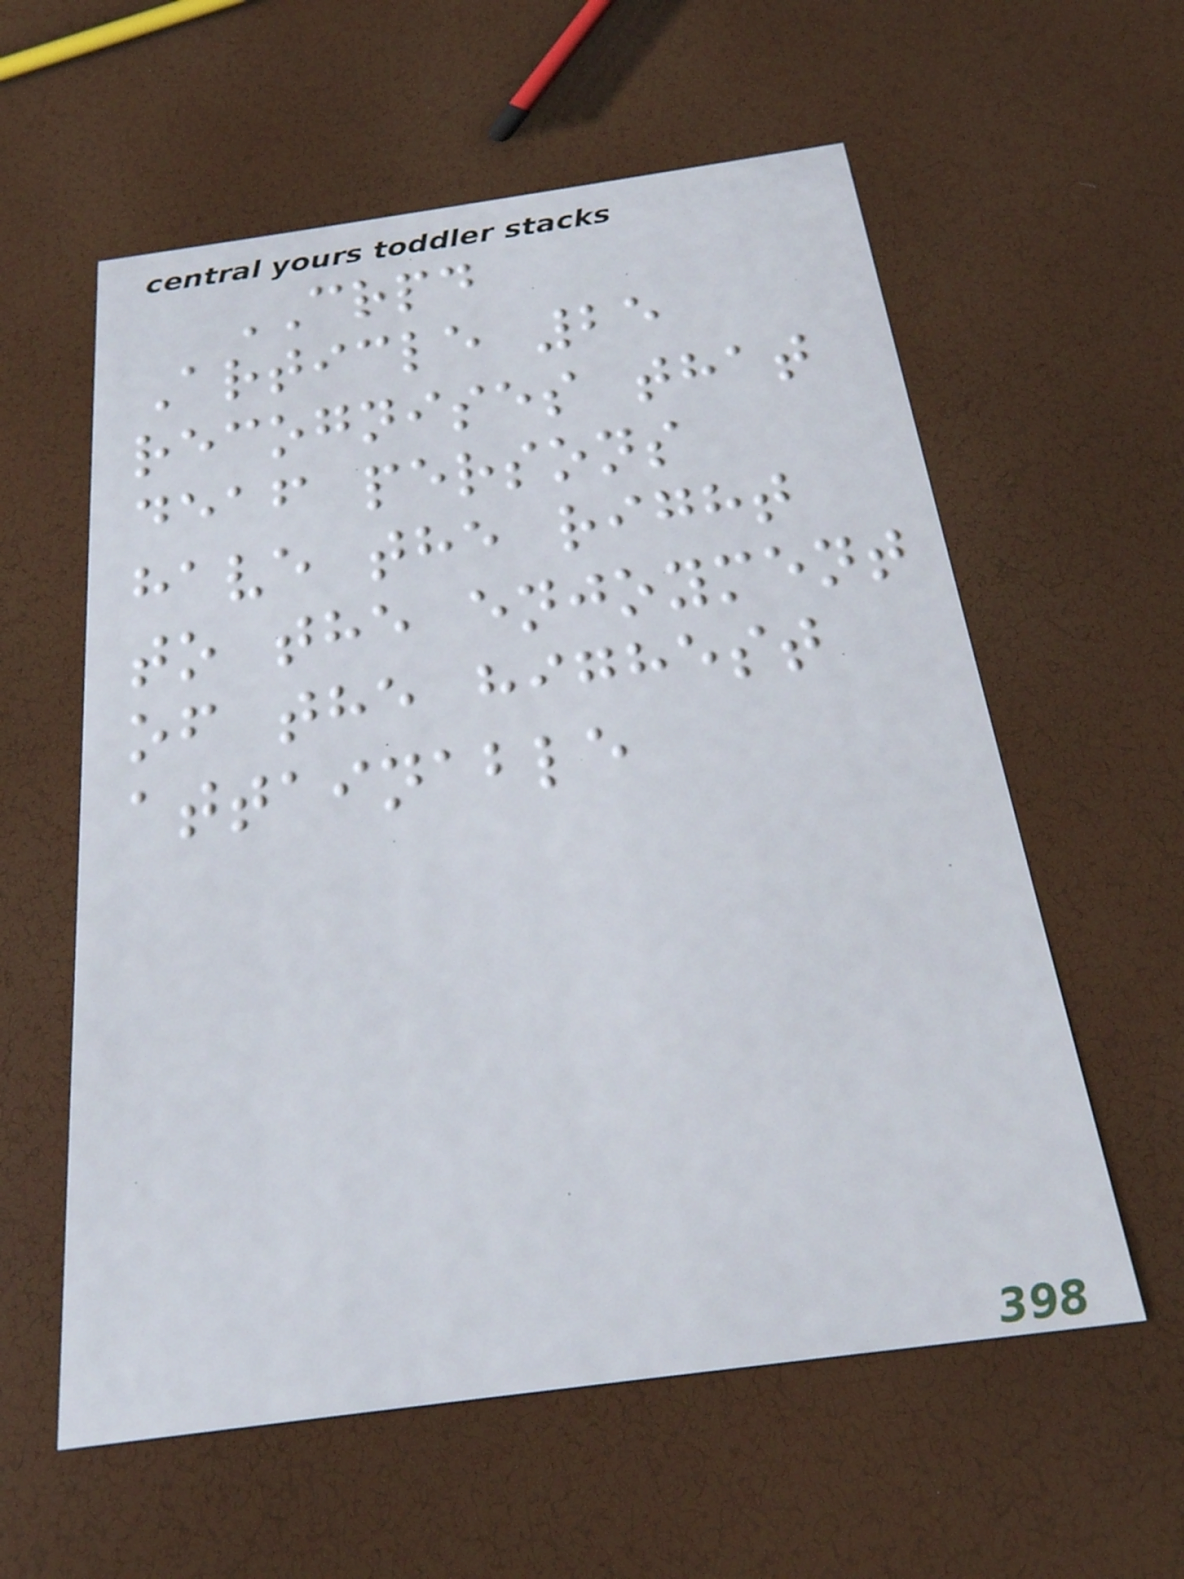CRPD
Article 25
recognises that
deaf persons
have the right
to the enjoyment
of the highest
attainable
